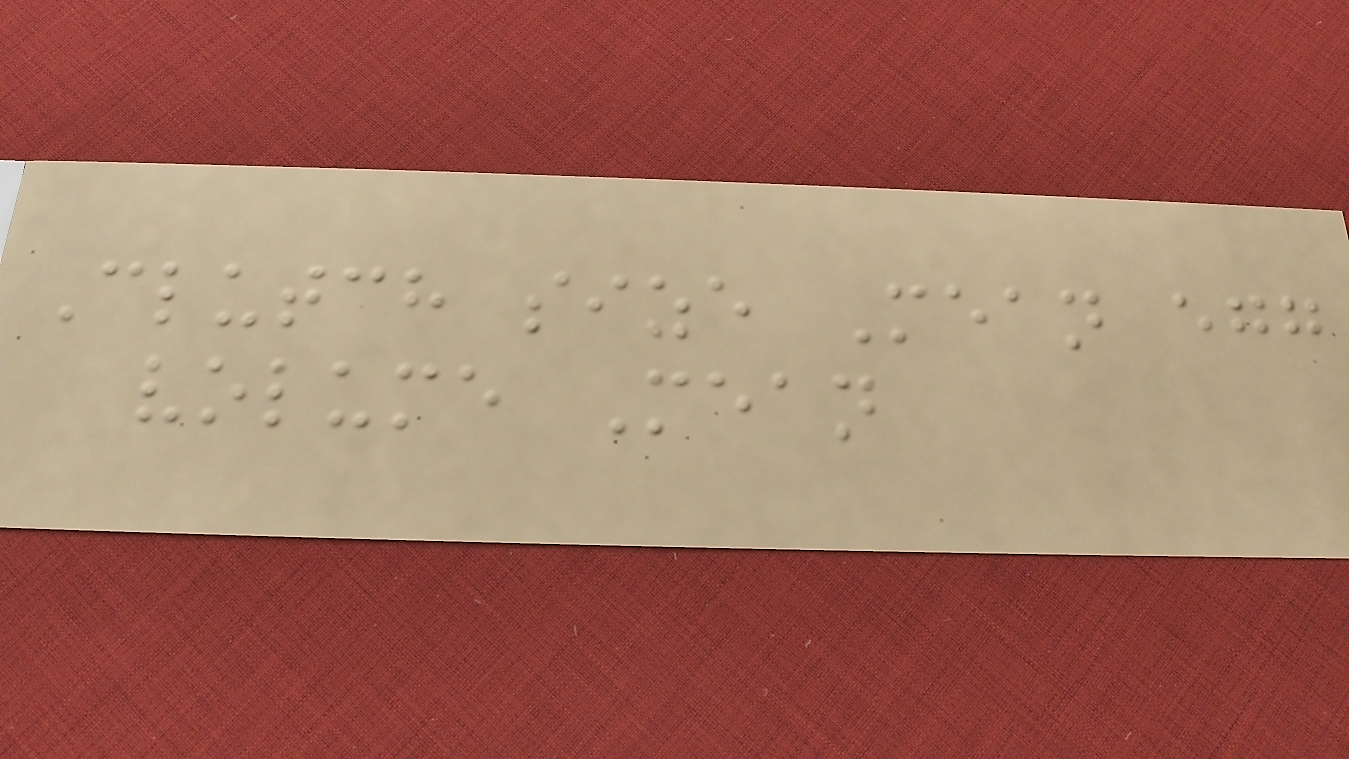Clutch size Mean egg
volume Mean
